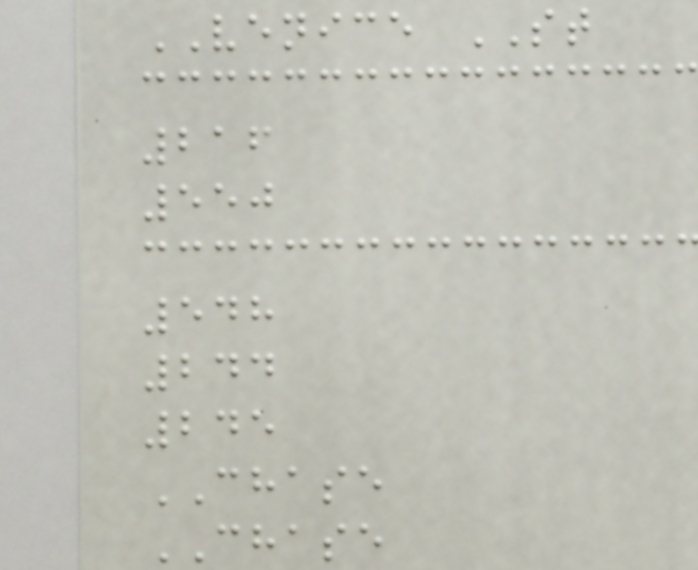VENICE ST
216
550
548
244
245
CHASE
CHASE
